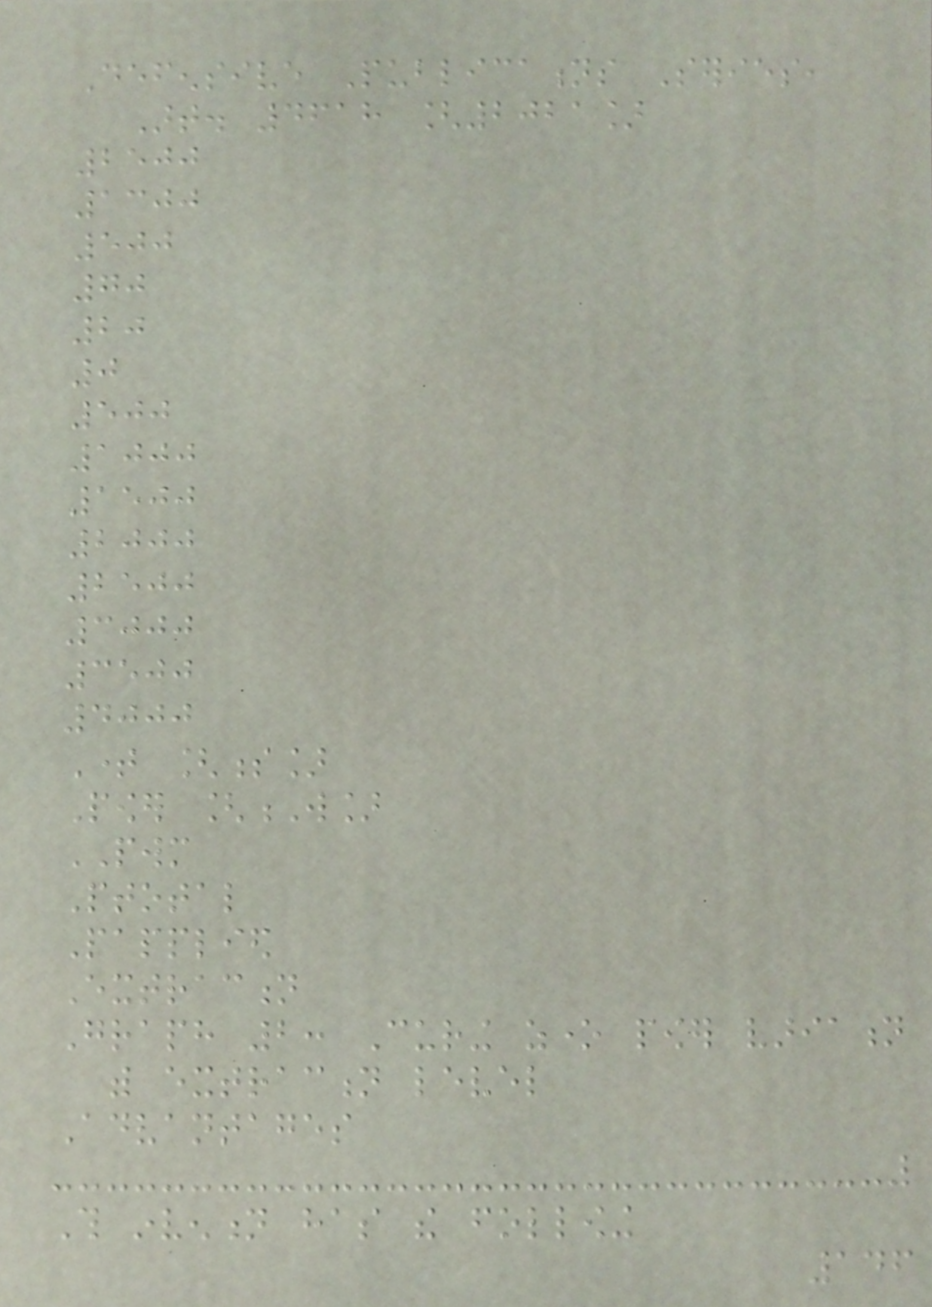Defensive Publications Series,
Art. 4618 [2021]
2500
1300
500
70
20
0
500
1000
1500
2000
2500
3000
3500
4000
Time [s]
Power [W]
PWM
Ptotal
Papplied
Extraction
Graph 2: Curing zone power variation
with extraction level
Advantages
This invention has the following
146
